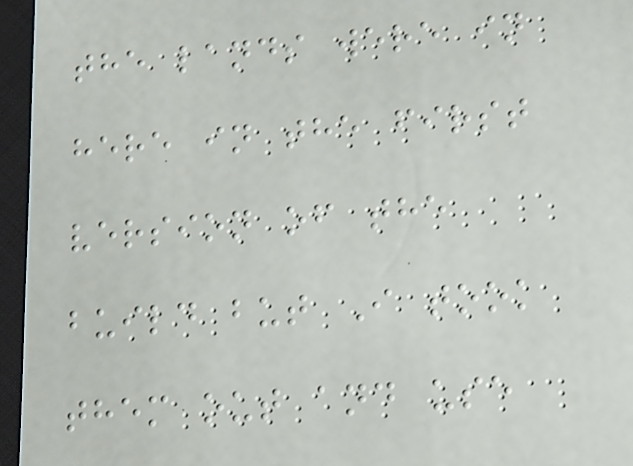the lands were in
here in the first
version of the
build but I took
them out and use
